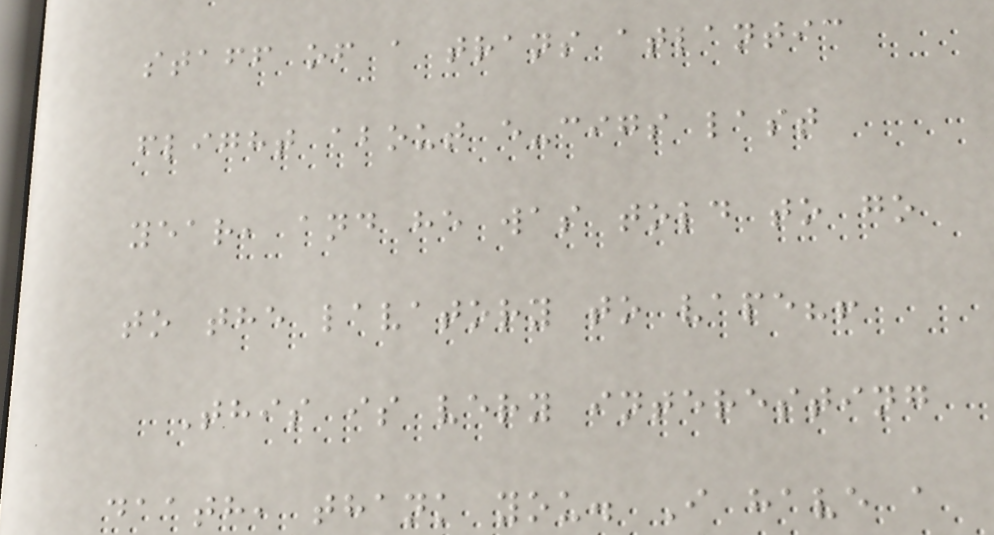staff of a trans atlantic
flight about e-cigs last
year, and he was told to go
to the lavatory to vape?!
This is very interesting
daath, thank you. I have a
